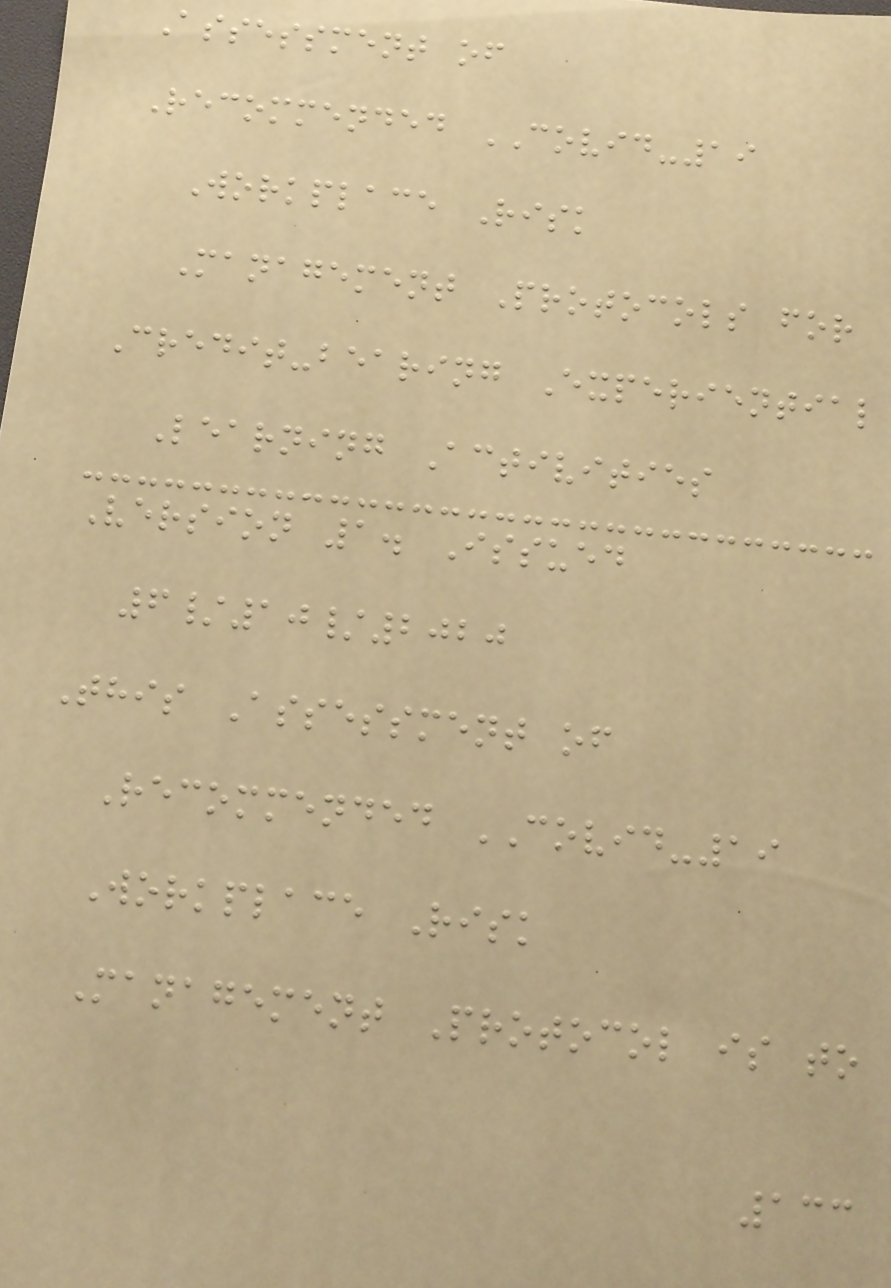Assessment of
Recommended COVID-19
Workplace Risk
Management Protocols for
Credit-bearing Experiential
Learning Activities
Version 1. Issued
6/10/2020
This Assessment of
Recommended COVID-19
Workplace Risk
Management Protocol is to
133
